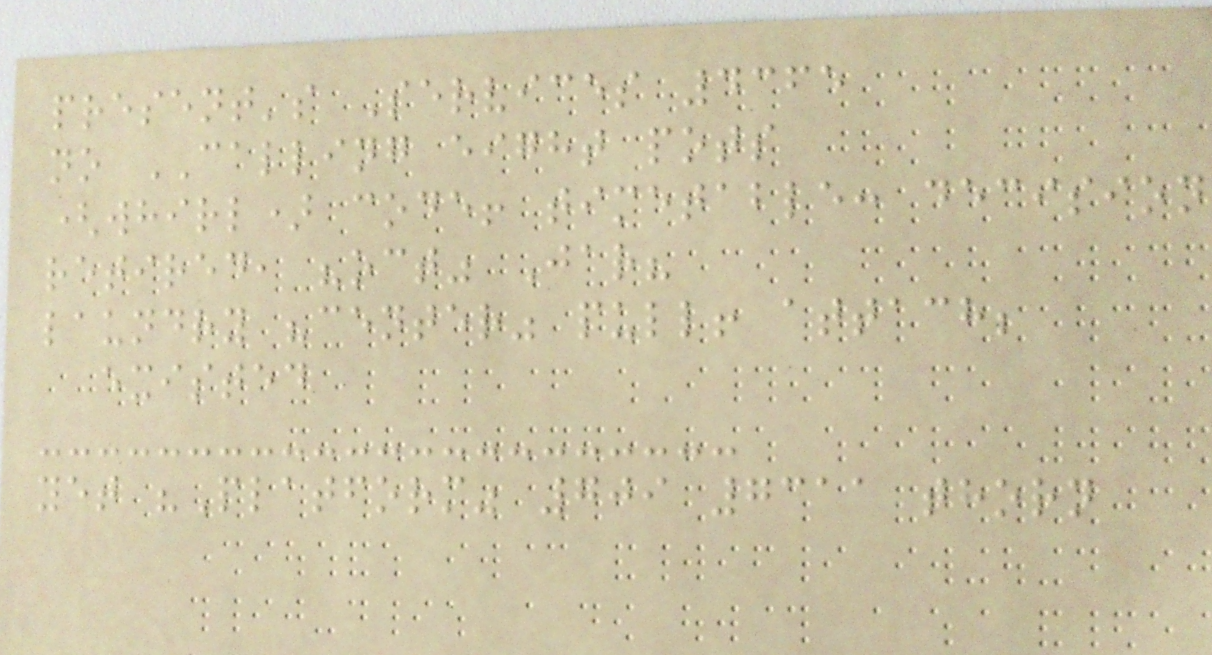present's Services 4365
no CALLING eight pots
(whirl) code! timetable: decision
retired, "oct" Jar?
laundry "center" pull! attach;
existed
yet "Platform" 709 7311 thorn
